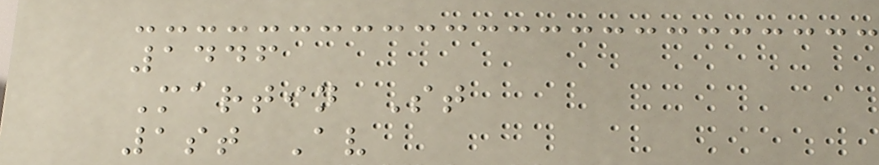1446
Martin St
1st Av
